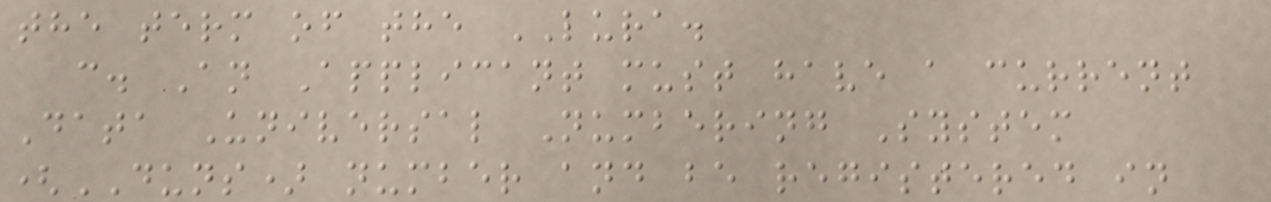the term of the LURA.
c. An Applicant must have a current
Data Universal Numbering System
(DUNS) number and be registered in
